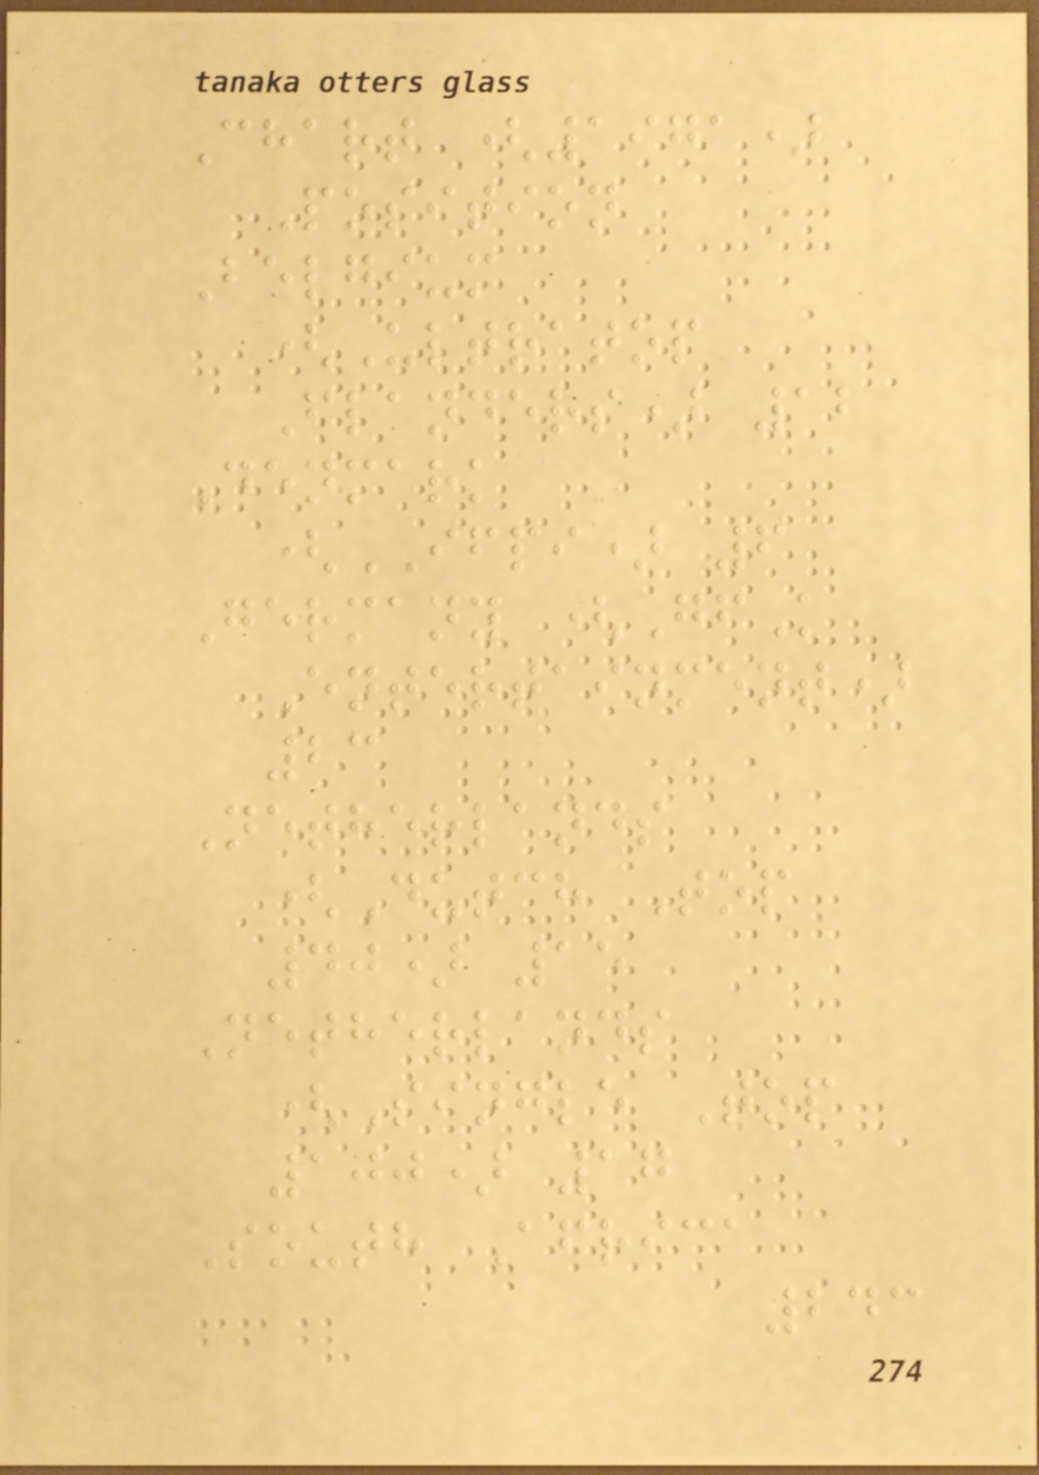Chart (1971)
Position
Belgium
(Ultratop
Flanders) 12
Denmark
(IFPI) 6
Germany (GfK
Entertainment)
23
Netherlands
(Dutch Top
40) 15
Netherlands
(Single Top
100) 17
South Africa
243
